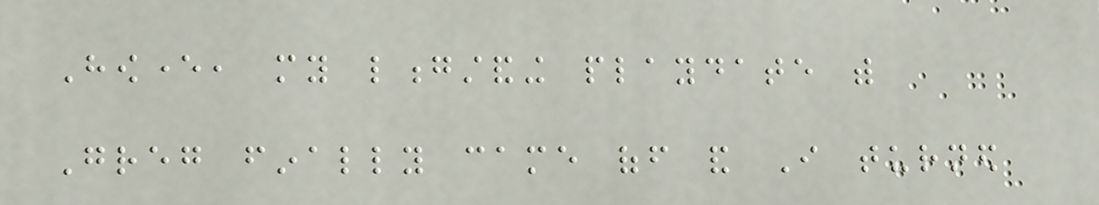However, my longstanding playdate with
Greg finally came off and I turned
